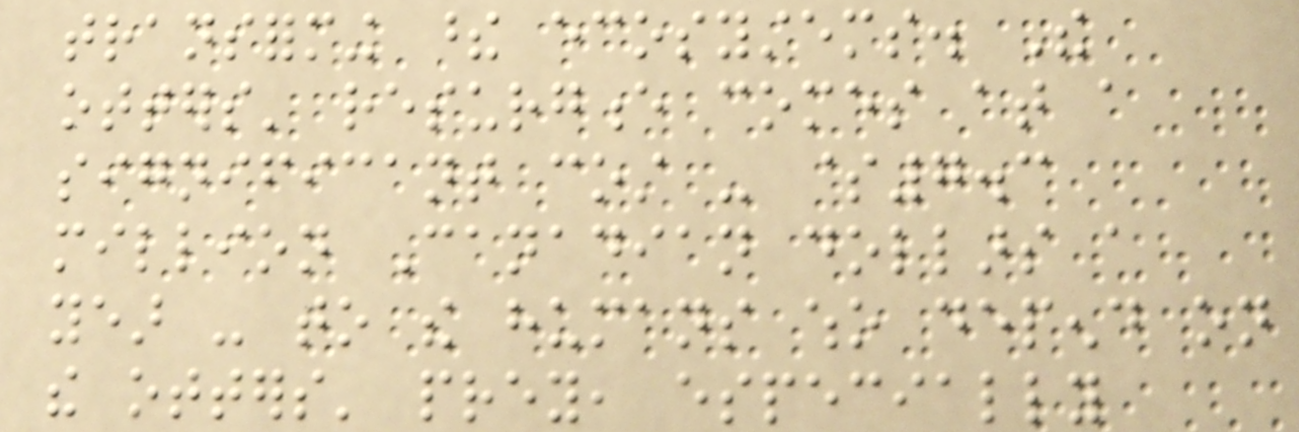transforming these ecosystems. The
otters' resurgence comes at a
significant cost - $7.3
million Canadian dollars a
year - to the humans who depend on
the otters' prey, especially
